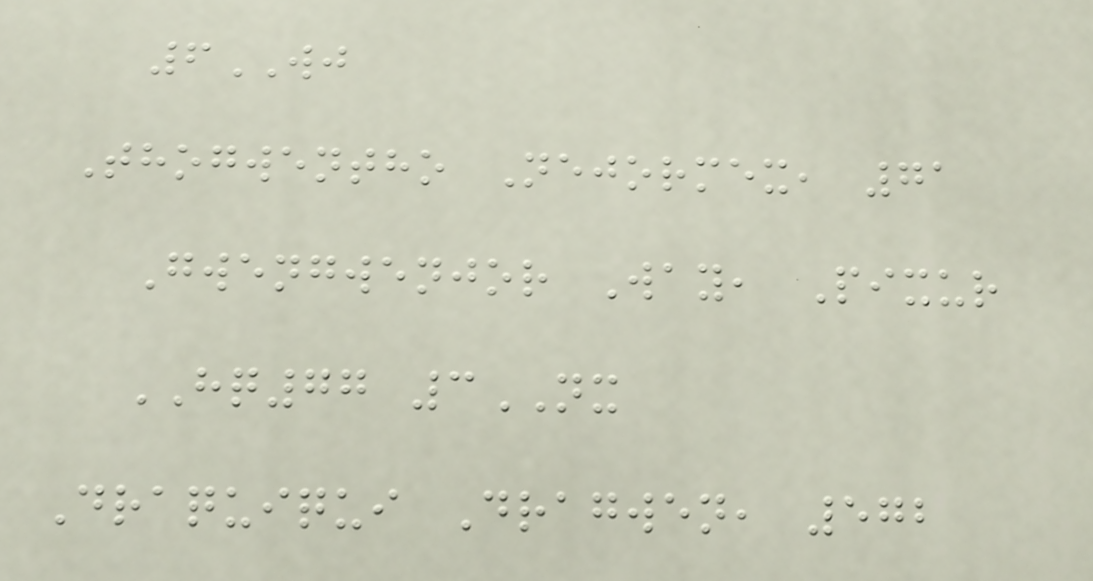6WJ
Thogwentho Nejormex, 71
Gwengwenjor Way, Pixur
HQ77 3NX
Draquiqui Dragwen, 572
